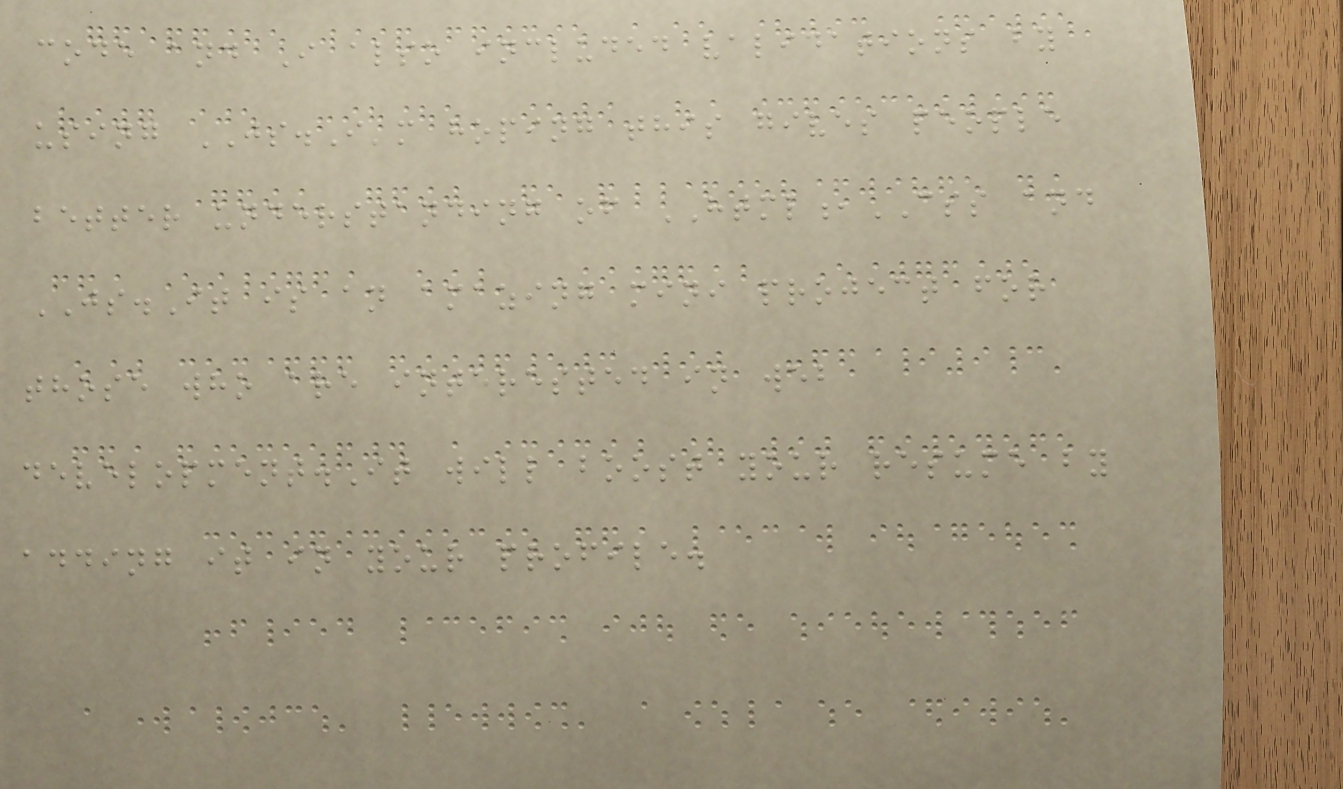code and I also included validations by
using JS.I'm hoping this gives people
better understanding of HTML,CSS and
JS.It is an amazing mini project for
those who are interested in web
development.It will boost your resume by
adding it in your profile.
